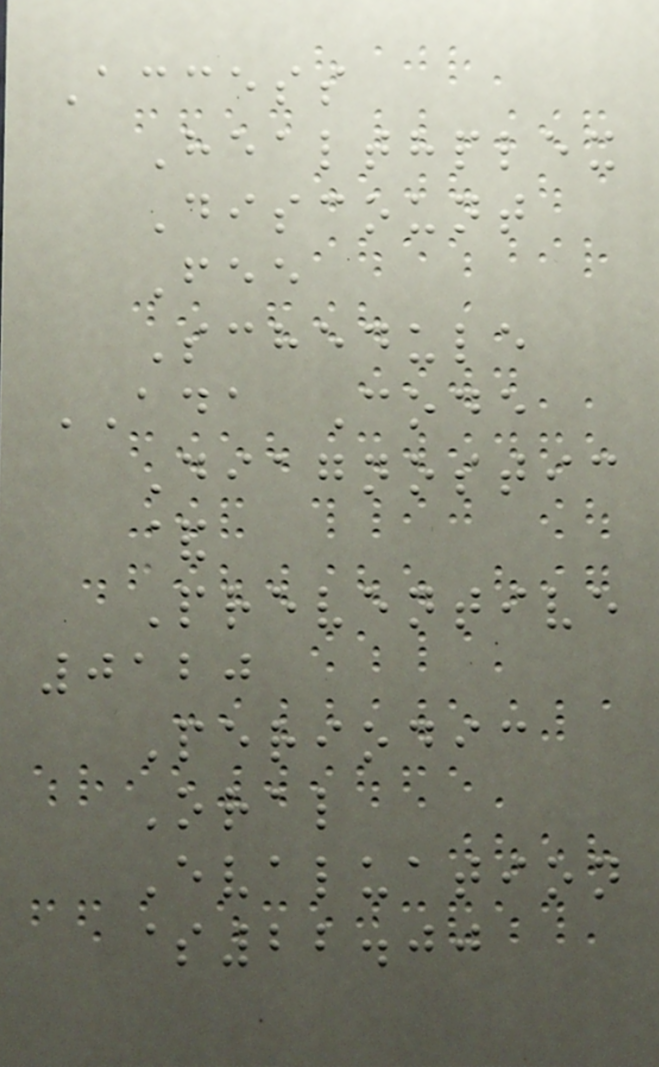Access
Healthplex
Discount
Fee
Schedule
ADA Code
Diagnostic
&
Preventive
0120
Periodic
Oral
Evaluation
$22.00
